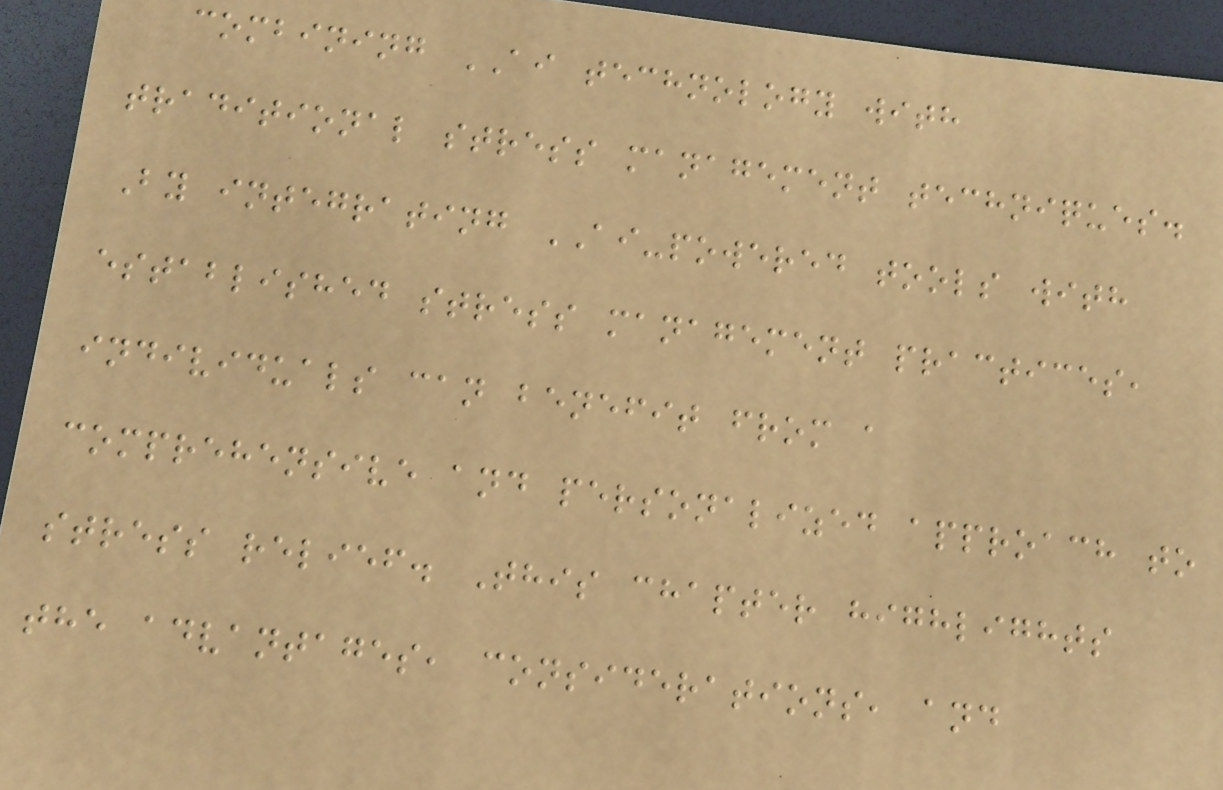combining AI technology with
traditional stress management techniques.
By integrating AI-powered tools with
established stress management practices,
individuals can benefit from a
comprehensive and personalized approach to
stress relief. This chapter highlights
the advantages, considerations, and
